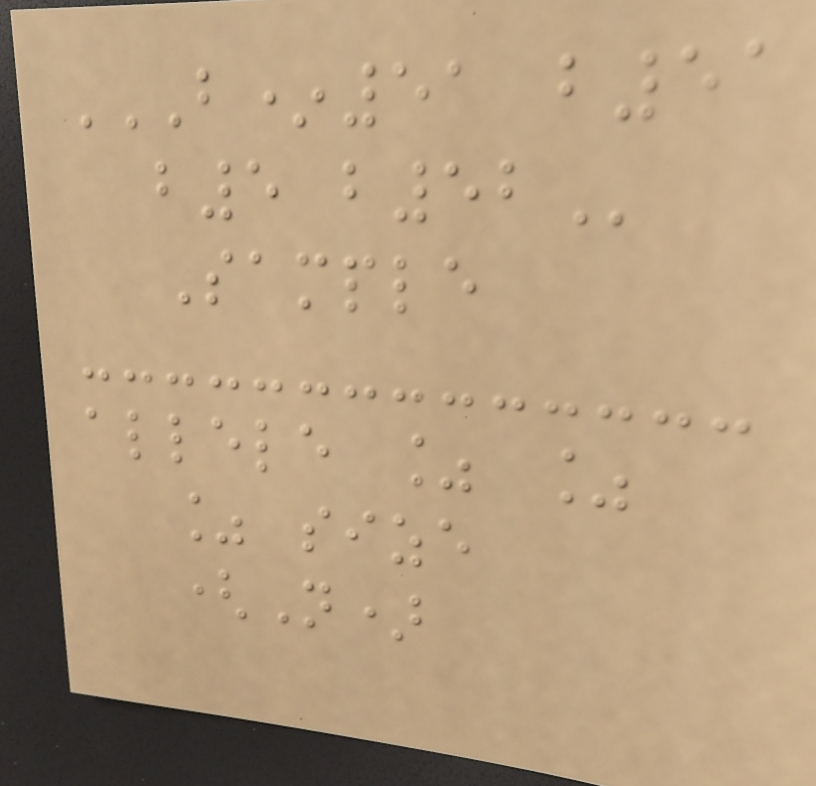B*51 B51
B5 B52
Sample
allele % %
% size
(N)
